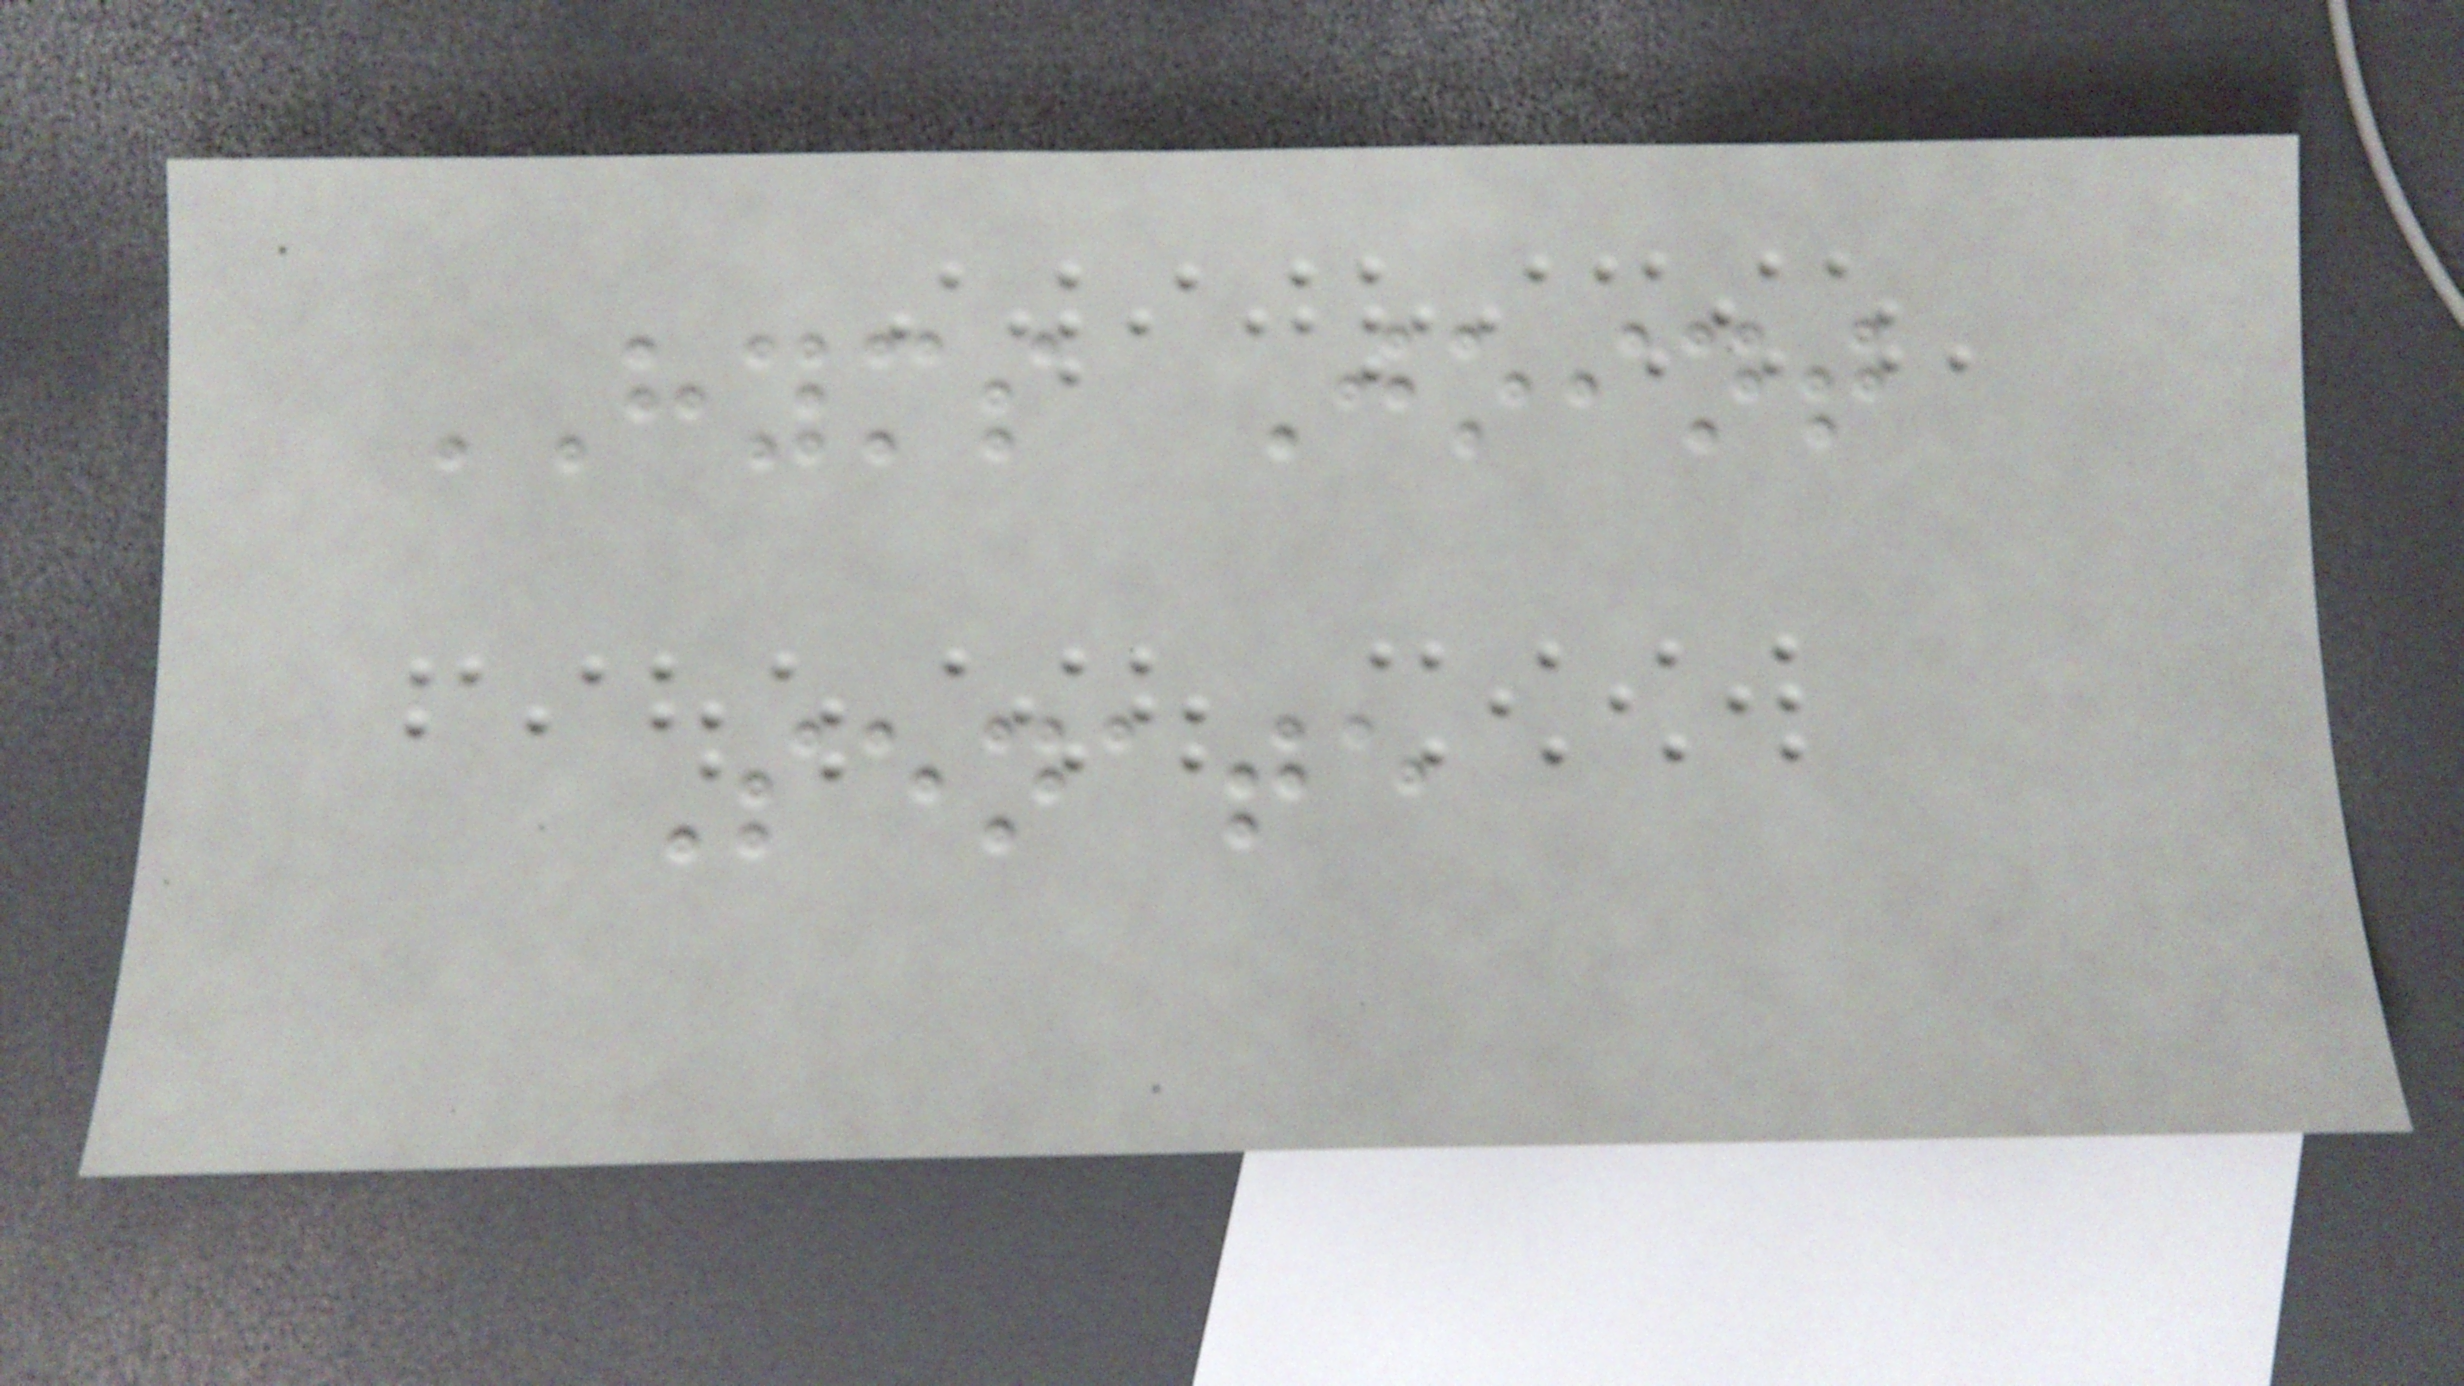HYMS Joint
Senate
